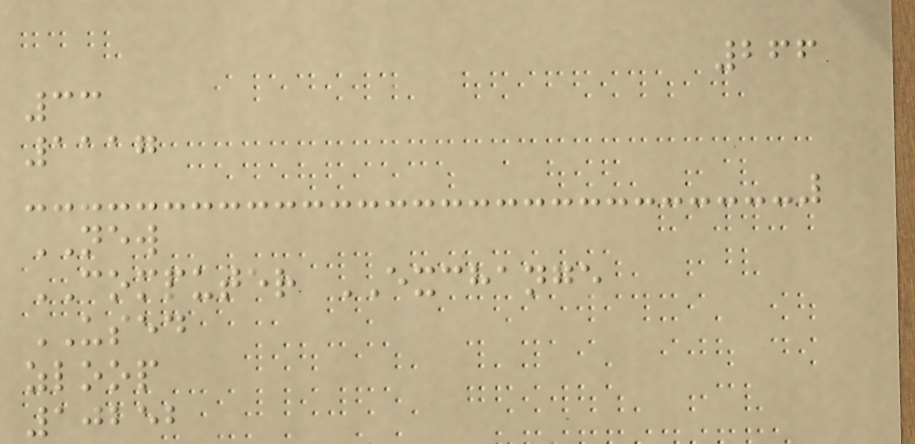266
33
1117
NEW
COMPUTER EXCHANGE
USED
zloop
10252
